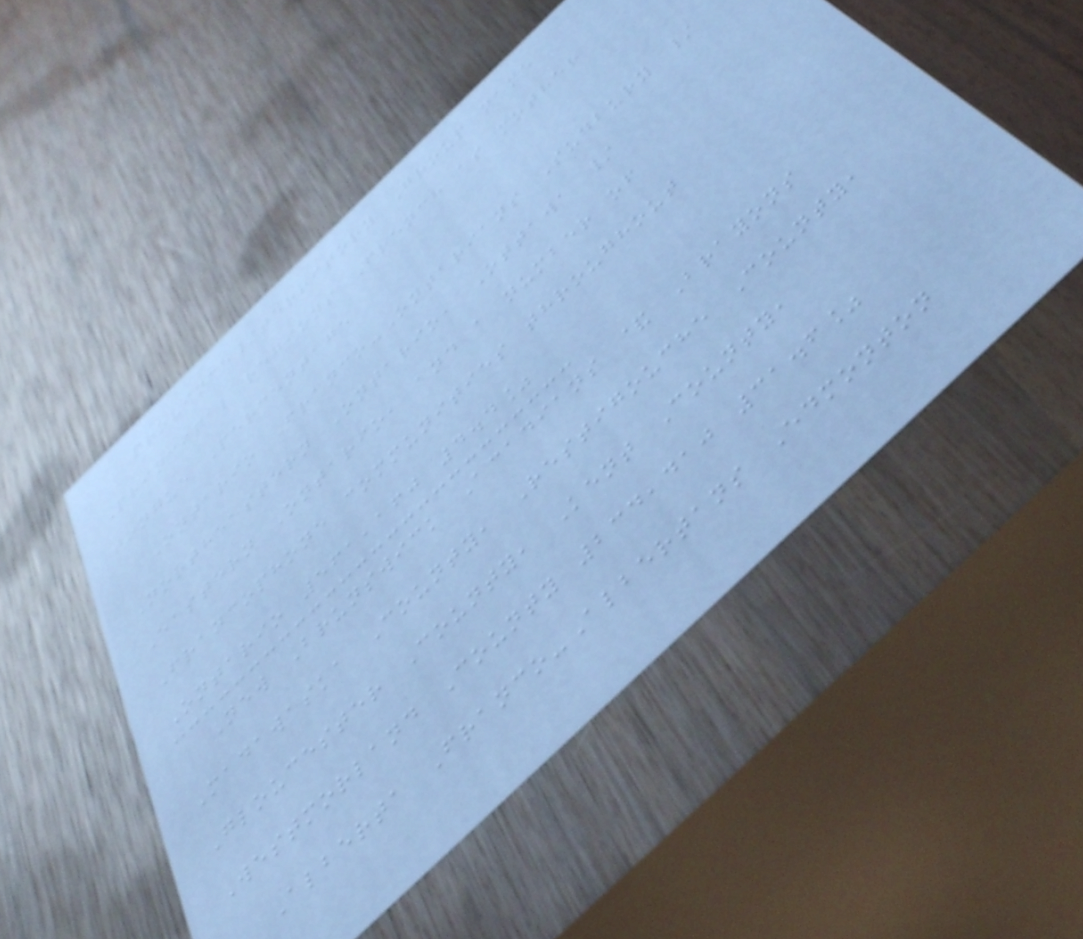Province/territory Group name
Principal regions French as mother
tongue Percentage
Ontario Franco-Ontarians Sudbury /
Northeastern Ontario, Ottawa /
Eastern Ontario, and a number of
Francophone communities throughout
Ontario 561,160 4.4%
New Brunswick Acadians & Brayons
Madawaska County, Restigouche County,
Gloucester County, Kent County,
Westmorland County 234,410 31.6%
Alberta Franco-Albertans Edmonton
